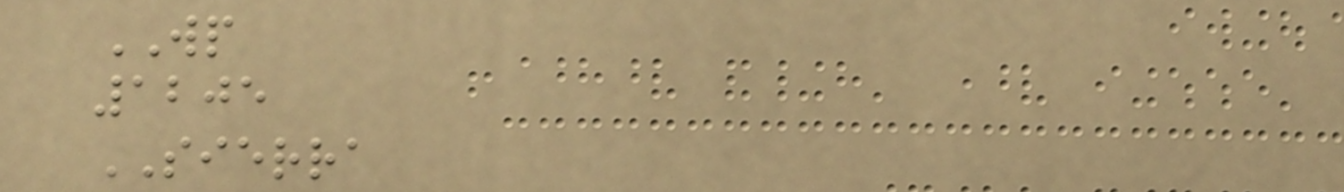WP
1205
SIERRA
